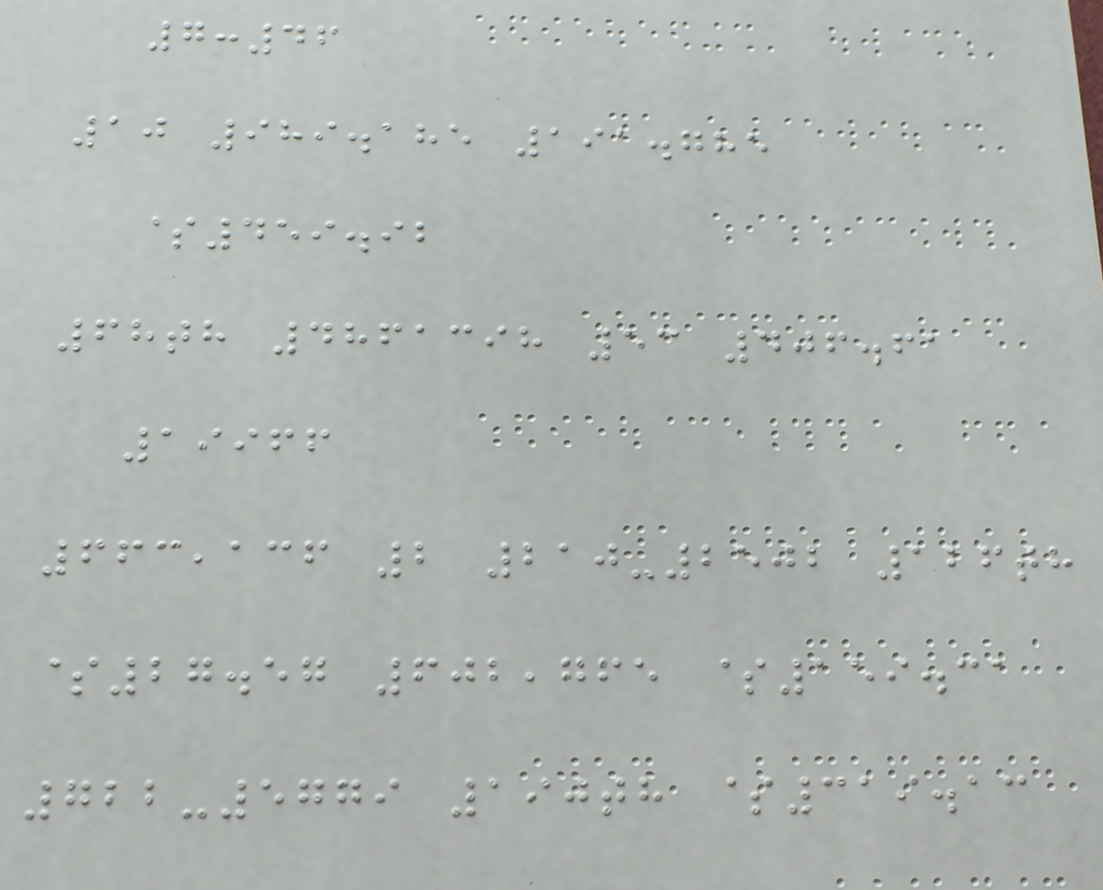7:46
10 989.185 191.785
$459.92
68th 4861398 53 406.61
19966
663,136 2 210-2502 126th
$27.57 602,765 $159.31
722-5779 190th $319.13
